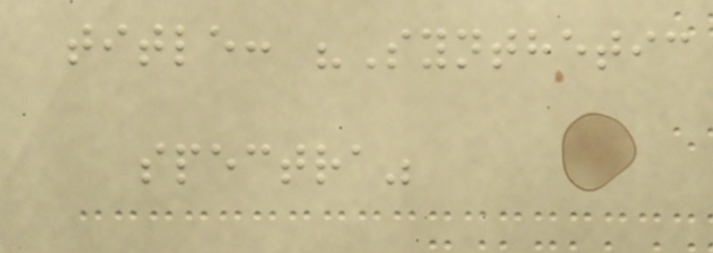title: "Synthetic
spectra"
